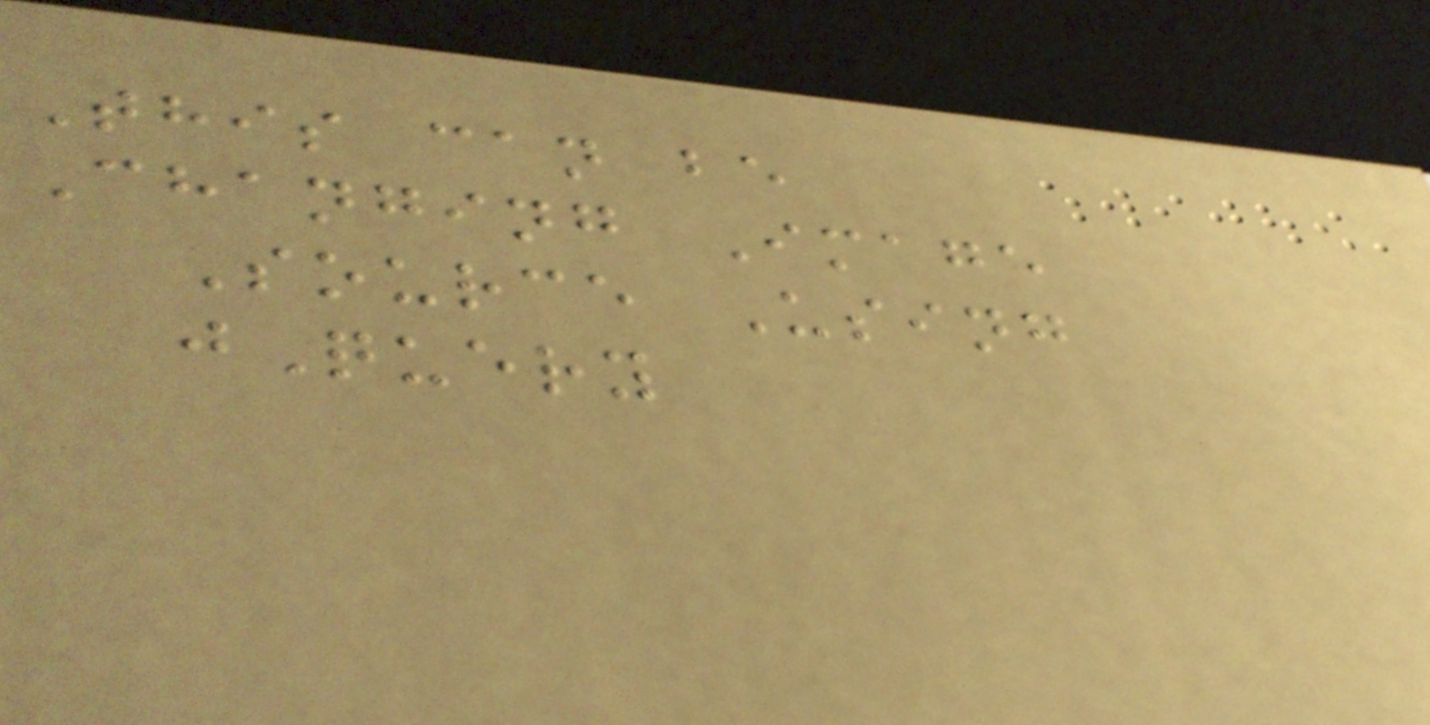This can be
Changing Image
Source Using
jQuery
